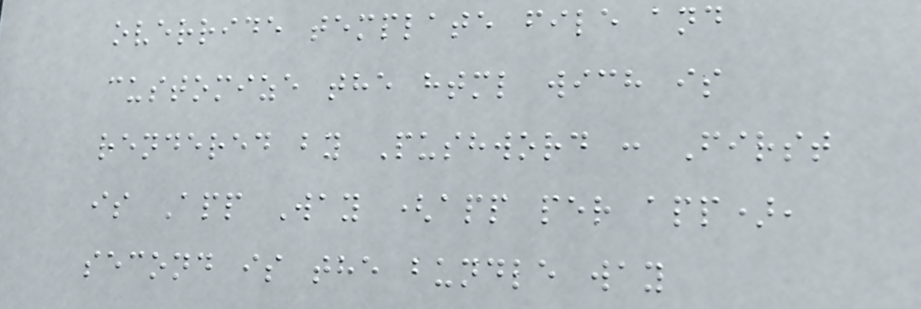override template file and
customize the html wich is
rendered by Pushword : First
is App Way (app per app),
second is the bundle way
